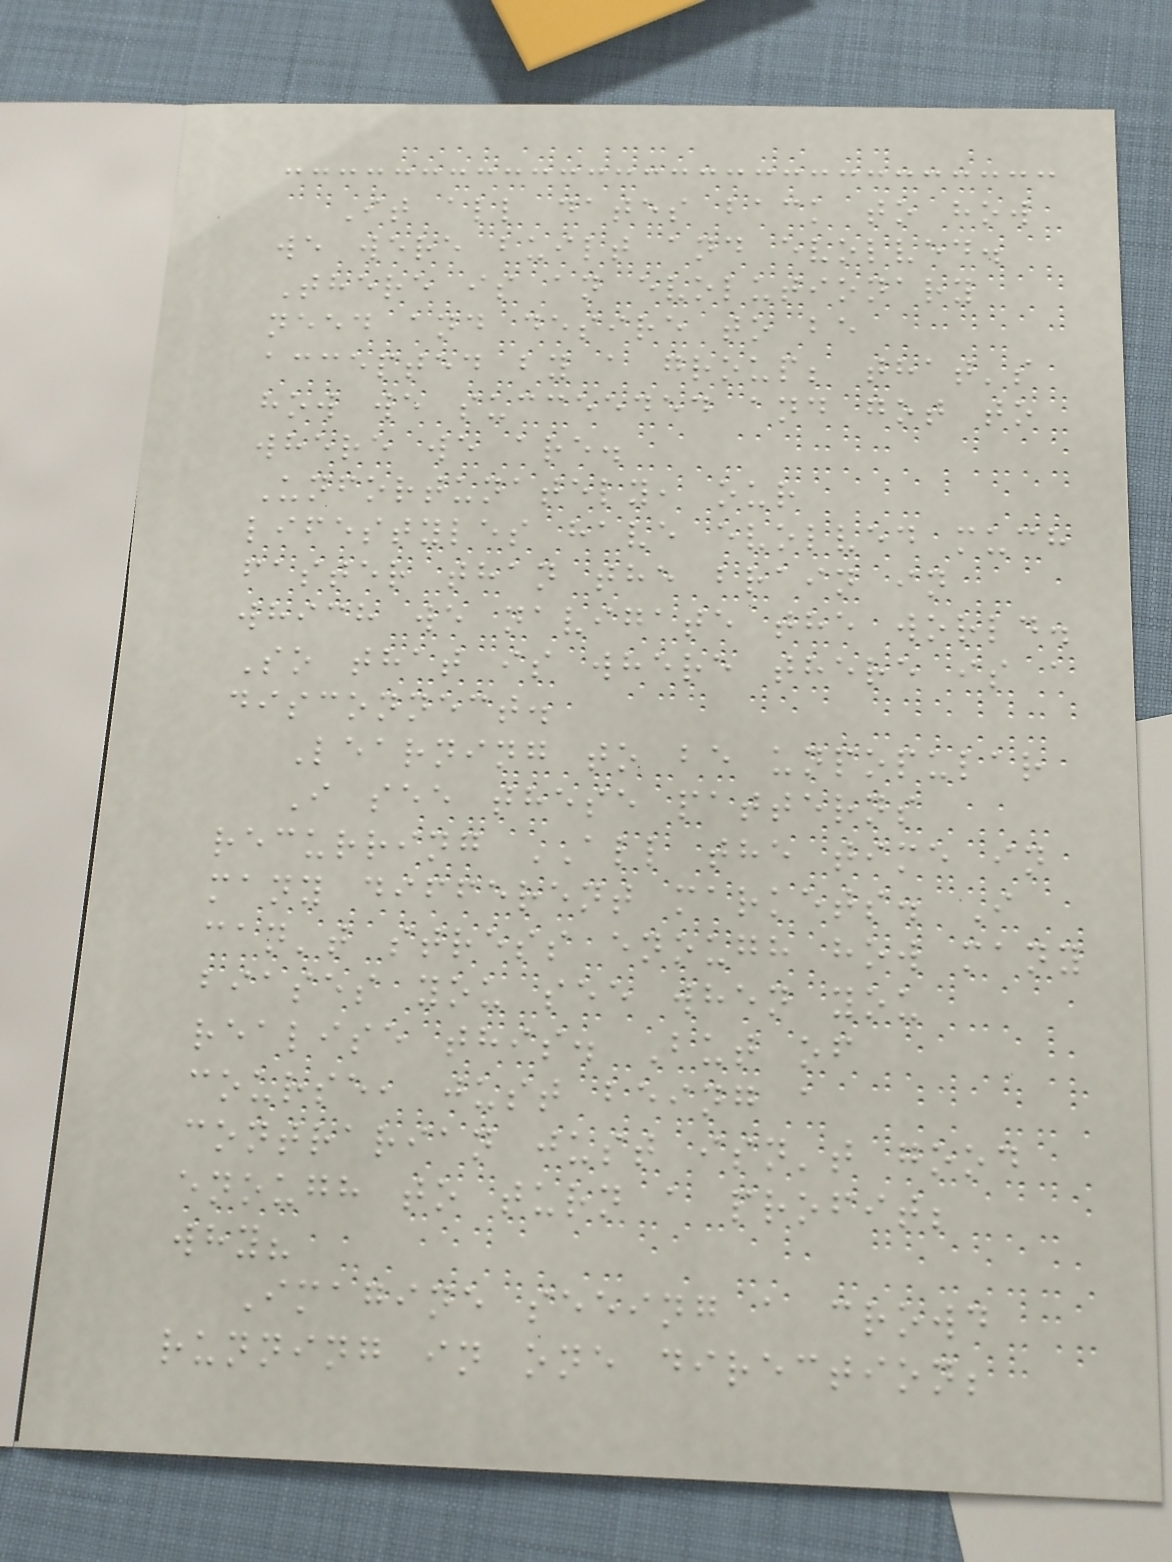It all dates back to how
we were built and evolved.
There is an evolutionary
need and desire to be
accepted by a group; that's
how we succeeded and got to
where we are.
Unfortunately, our
lifestyles have evolved much
faster than the brain in
which we navigate the world.
So that is where there is a
disconnect.
Learning to be unpopular
I see these patterns
recurring ALL the time in
many different markets. I
can't stress enough how many
biases you see when you
realise this. But of
course, just being a
contrarian just isn't good
enough to turn a profit;
why?
Imagine seeing a crowd
running in one direction;
